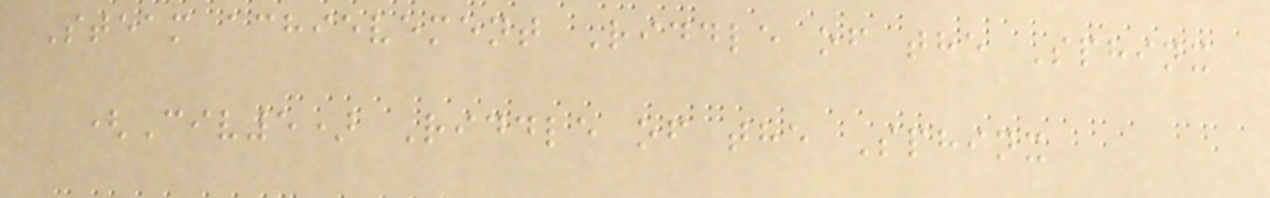Steam achievement Riddle of the Sphinx
(Civ5) Riddle of the Sphinx
